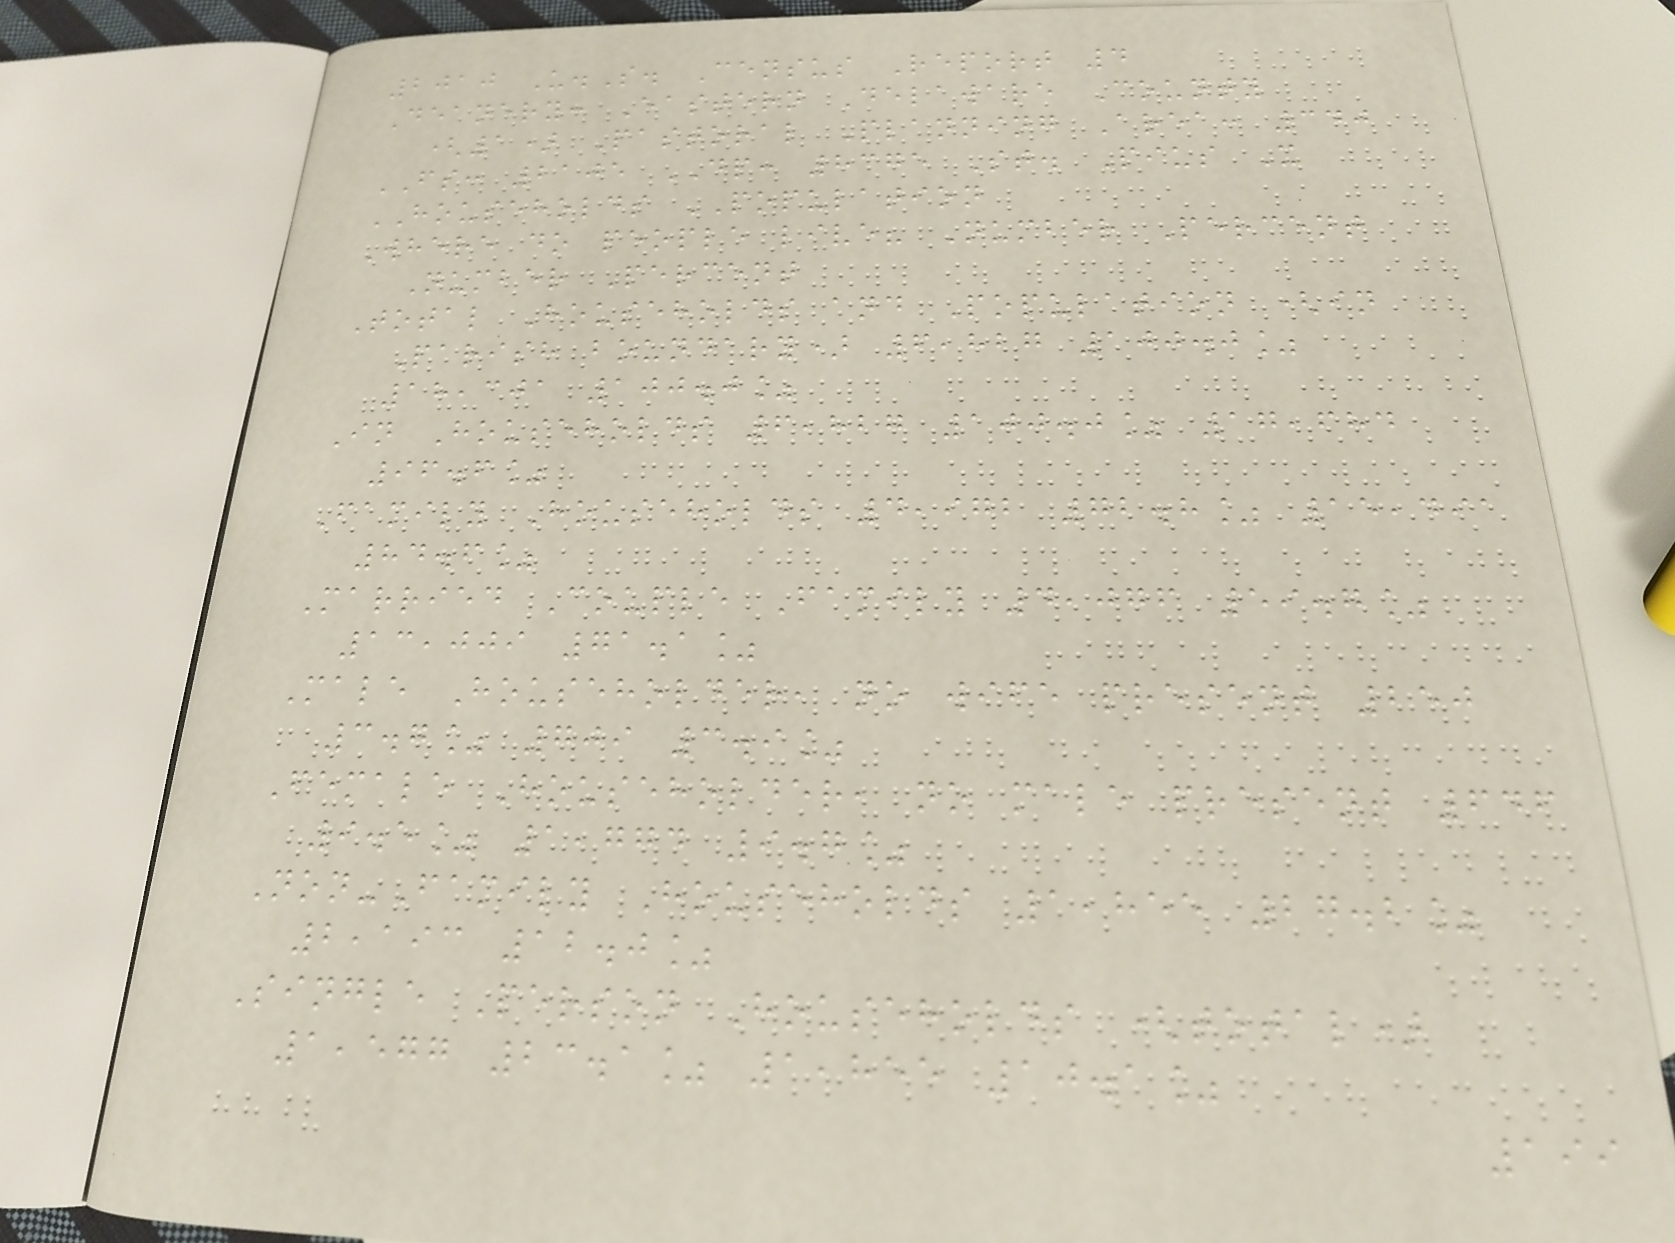2010 U.S. Census Report 4
Deanery: Eastern Delaware County
(1) Pastoral Planning Area: 340
FS: 2105 DP: 8375 St. Pius X
HOUSEHOLDS POPULATION
Where do people live? Number Percent
Number Percent
Total Households and Population (in
Parish boundary) 6,827 100.0%
18,301 100.0%
In Households 6,827 100.0% 17,684
96.6%
Family Households 4,972 72.8% 15,491
84.6%
Married Couple Family 4,076 59.7%
13,009 71.1%
Male Householder, no wife present 250
3.7% 709 3.9%
Female Householder, no male present 646
9.5% 1,774 9.7%
Non-Family Households 1,855 27.2%
2,193 12.0%
Single Person Households (total)
1,577 23.1% 1,855 10.1%
199
